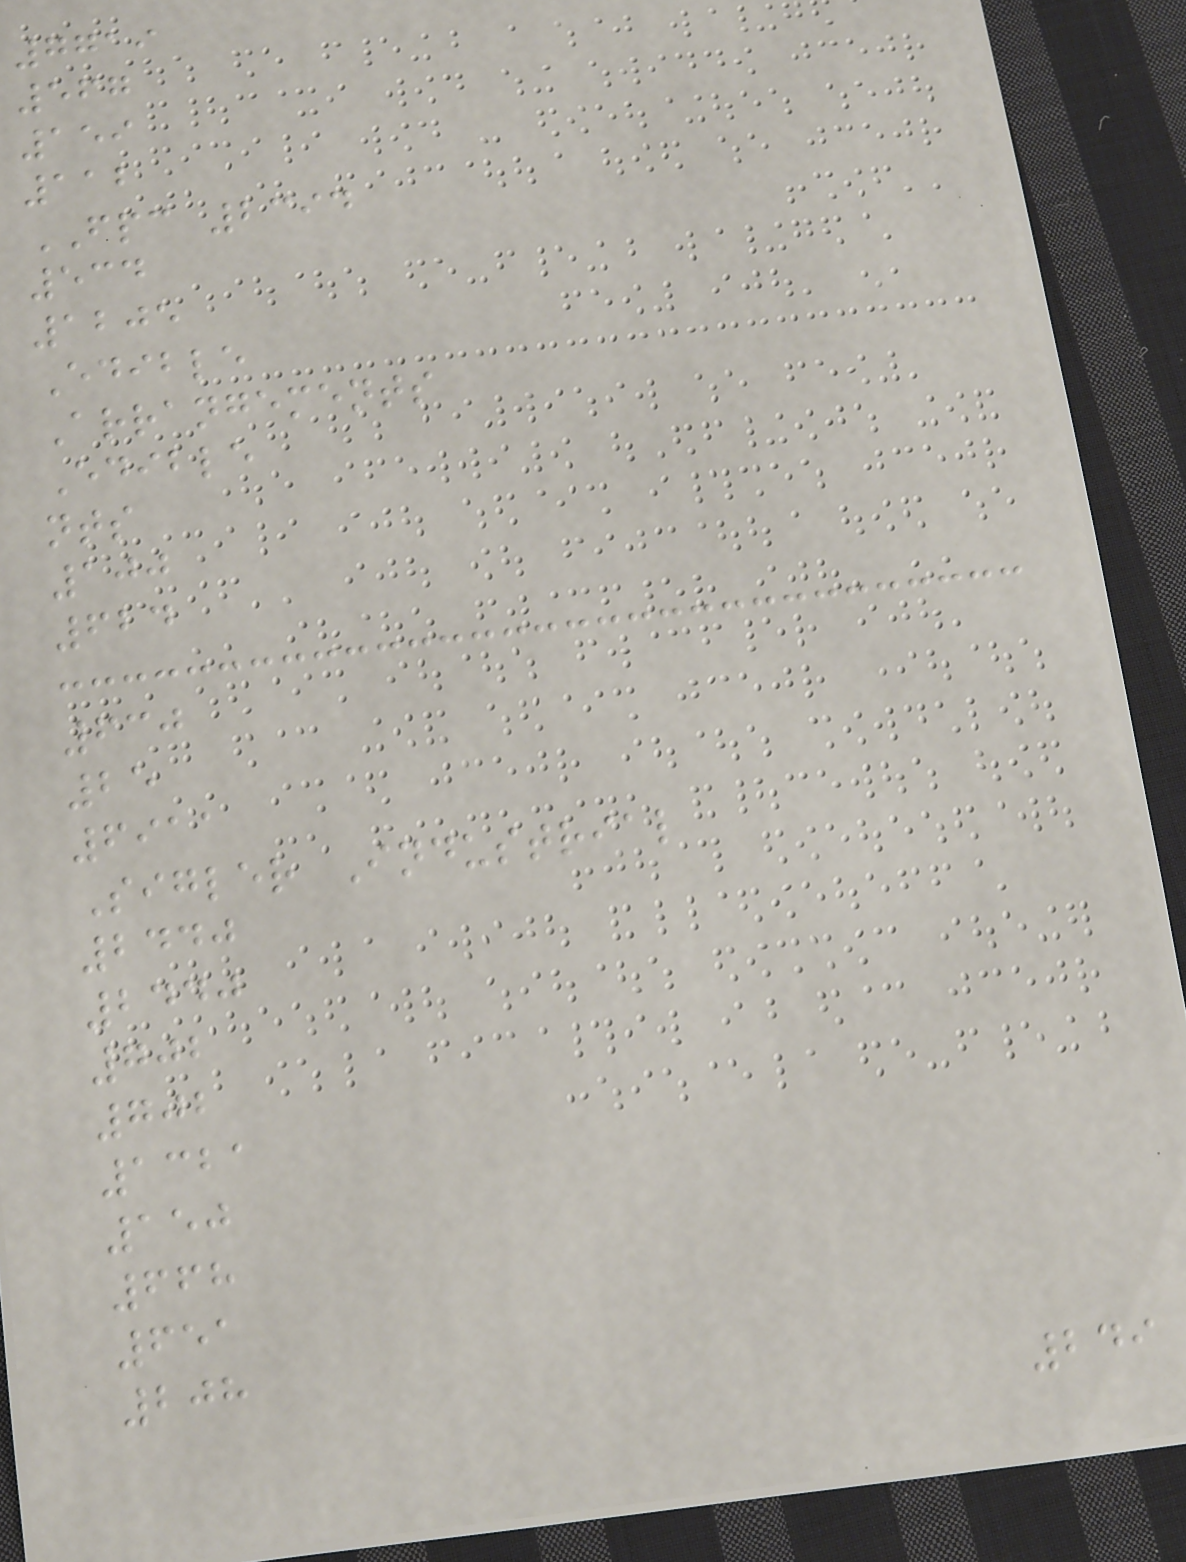7719
567
159
112
FPC 2394
534
1205
Edible
Arrangements
Edible
nts
100
624
630
25
6911
Sigler Industrial
2440
2440
702
702
1321
150
668
651
208
249
